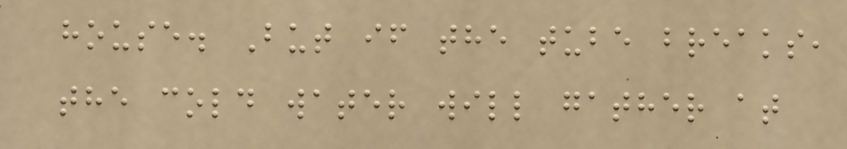house. But if the tube breaks,
the cold water will gather at
